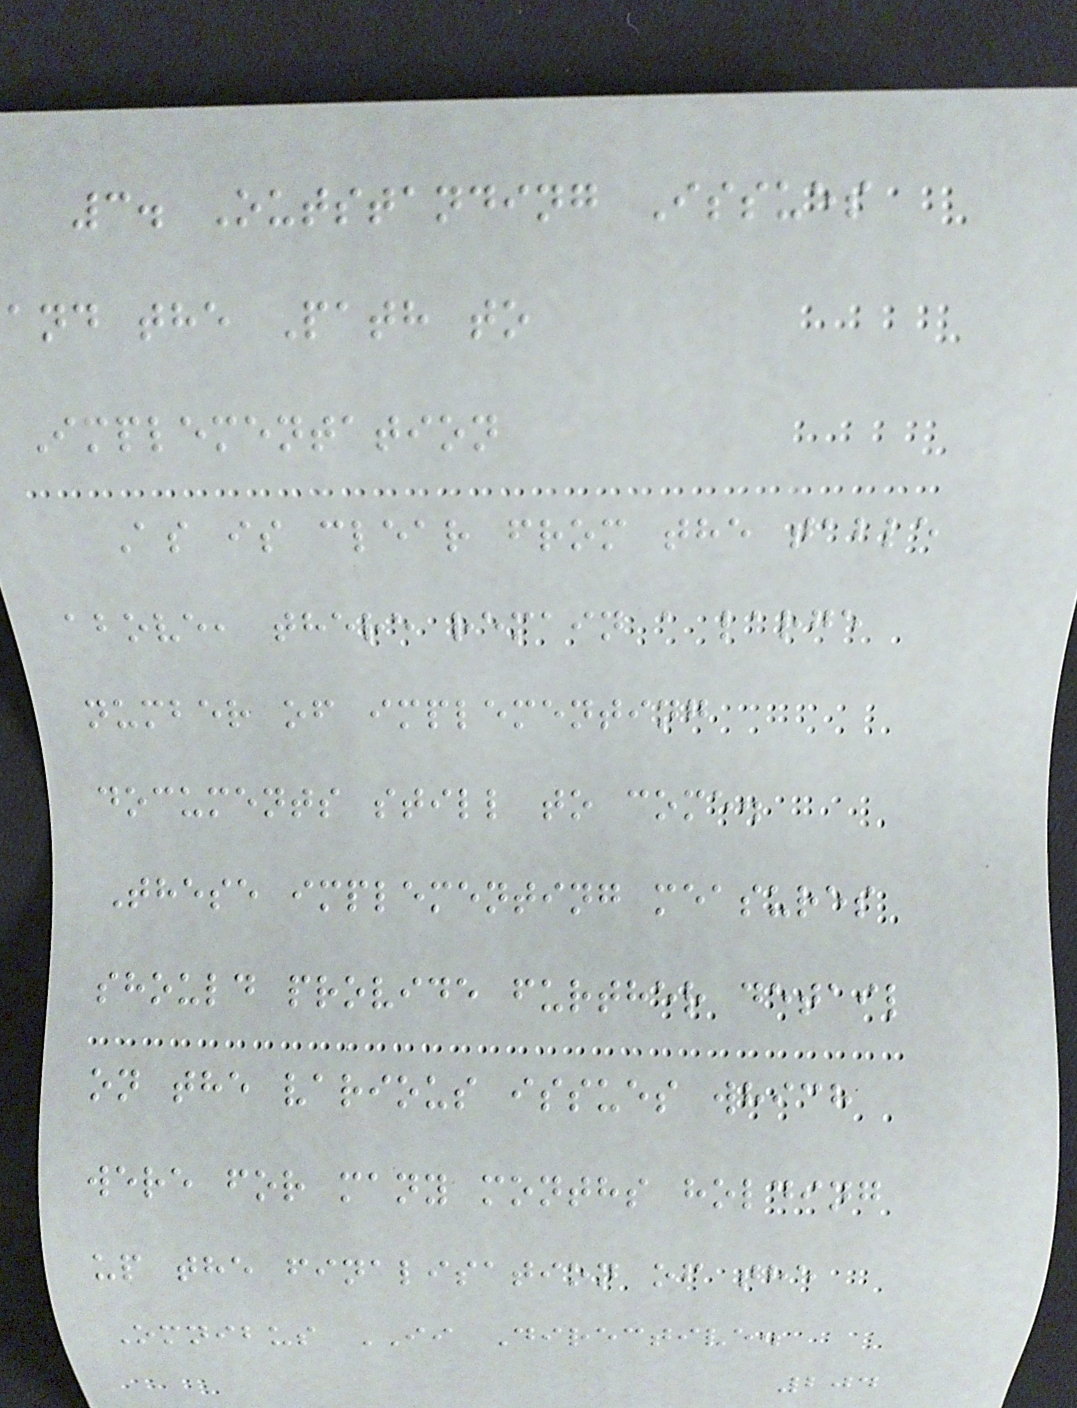3. Outstanding Issues
and the Path to
Implementation
As is clear from the table
above, there remain a large
number of implementing
documents still to come.
These implementing measures
should provide further detail
on the various issues which
were for many months holding
up the finalisation of the
Omnibus II Directive.
204
